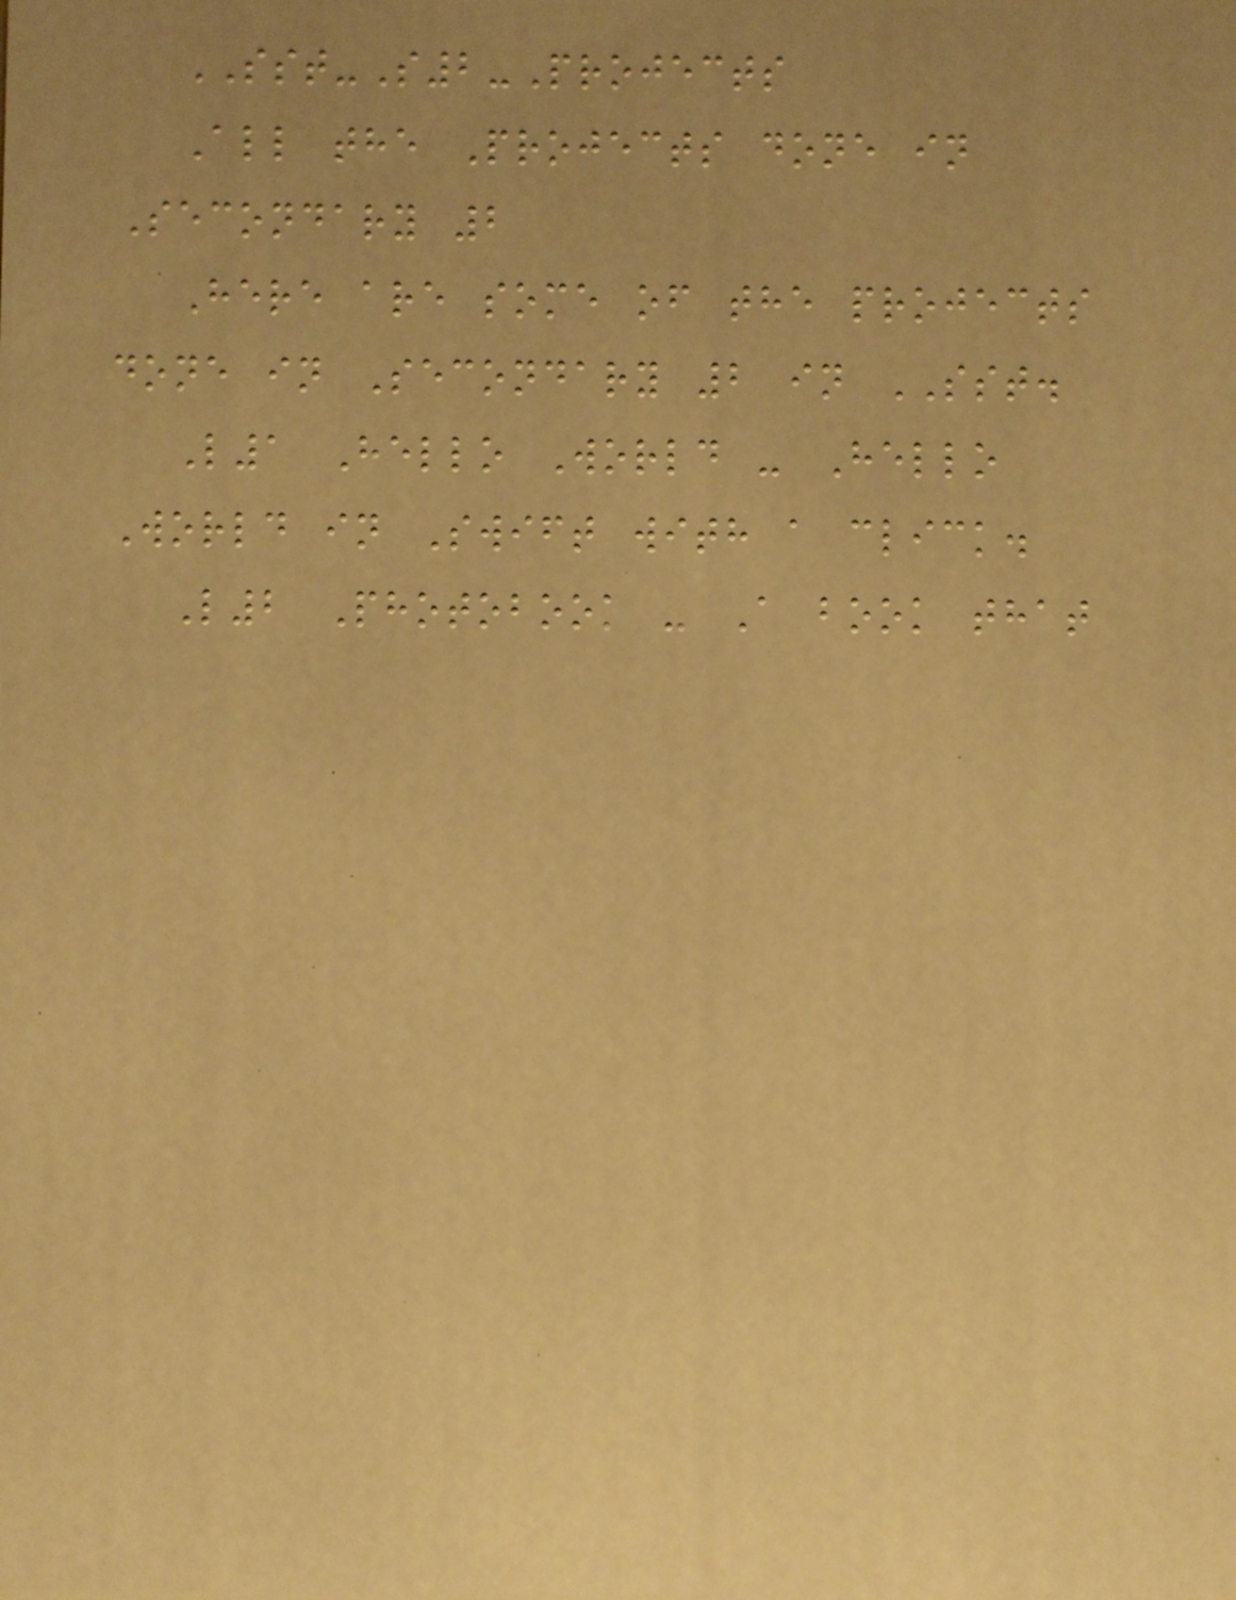SST-S2-Projects
All the Projects done in
Secondary 2
Here are some of the projects
done in Secondary 2 in SST.
L1 Hello World - Hello
World in Swift with a click.
L2 Photobook - A book that
